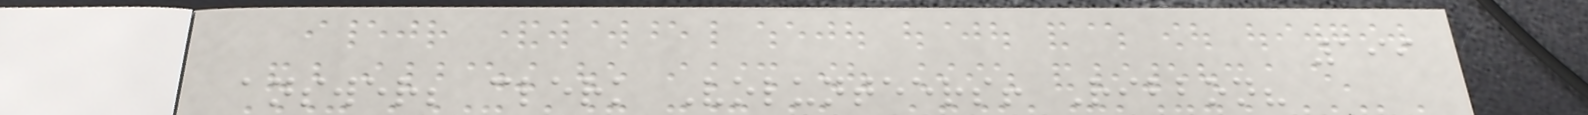199
answer; clerk Volunteers! Ribbon?
